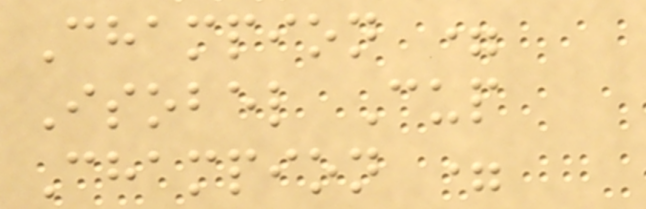Champion =
Isobel Cup
Champion =
